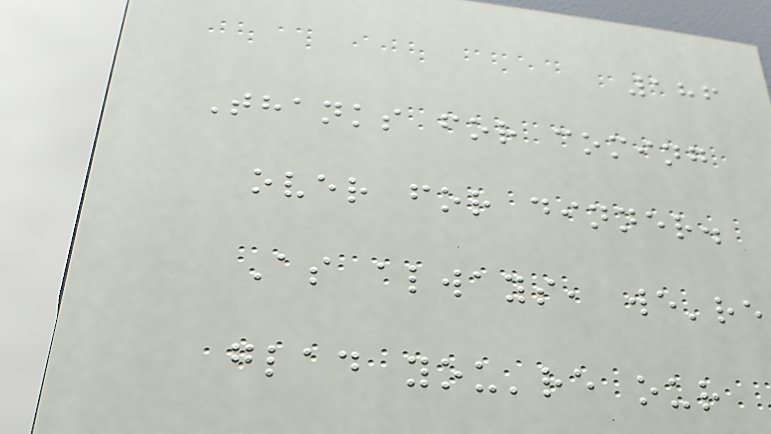186
Thanks for coming
over for dinner.
As always, we're
glad you're our
